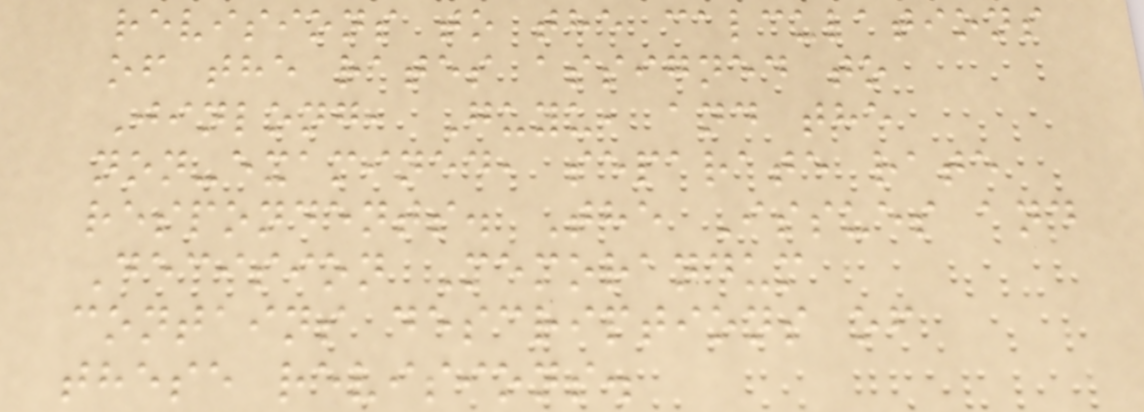revisions to the calculations
of the rates assigned to
Jinlong, Guyu, and the
non-examined, separate rate
respondents. The Issues and
Decision Memorandum
contains descriptions of
these revisions.
